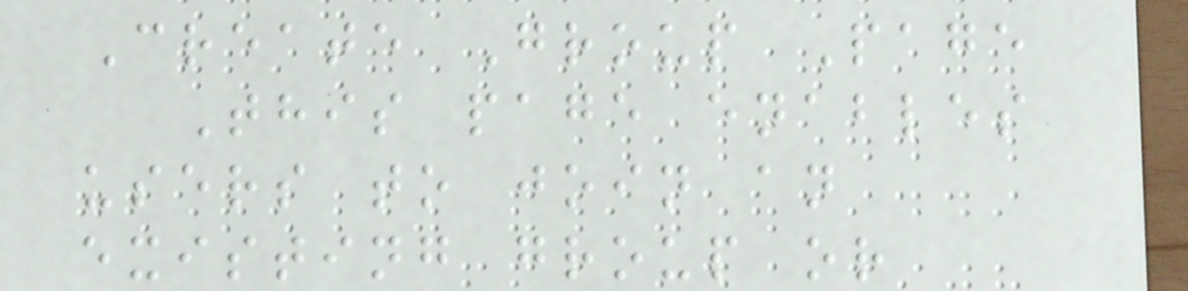Create Group Page
This page enables
users to join an
existing group or
